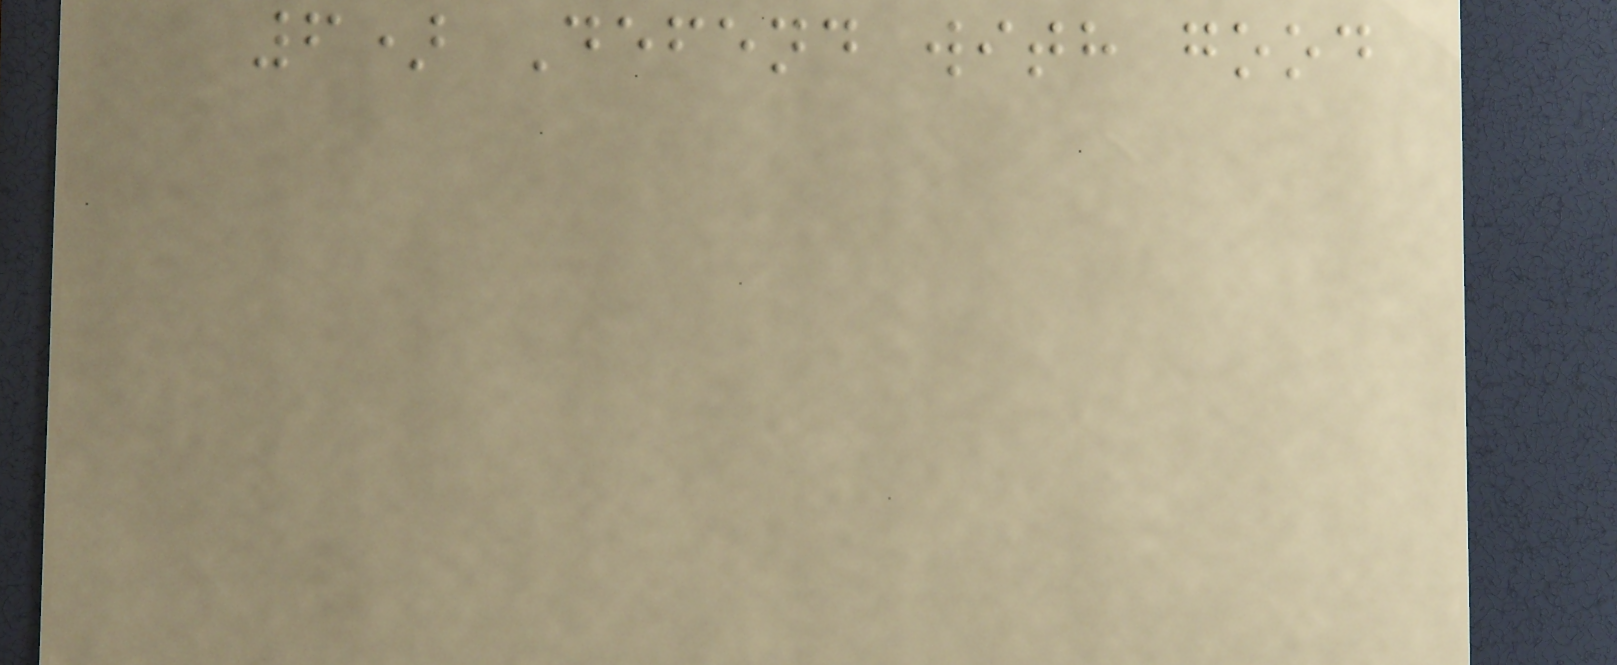6) Defend with good
